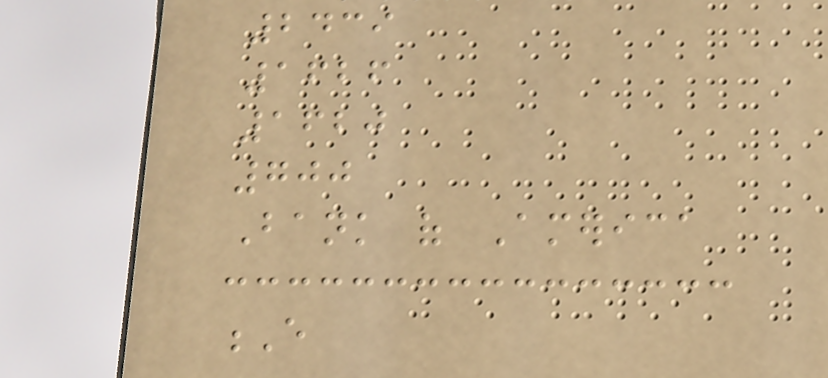2439
1626
1620
700
Bank of America
E
